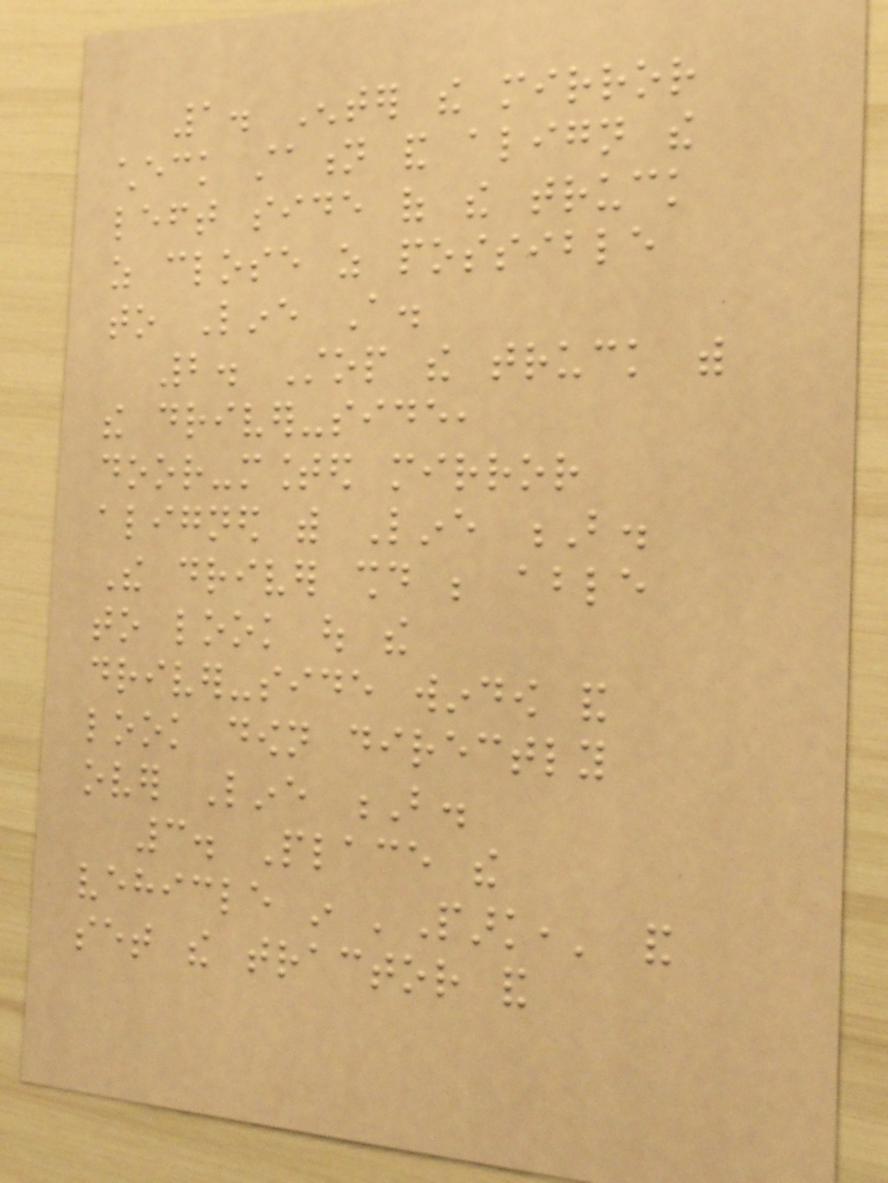1. Enter the mirror
check station and align the
left side of the truck
as close as possible
to Line A.
2. Stop the truck with
the driver-side,
door-mounted mirror
aligned with Line B.
The driver should be able
to look out the
driver-side window and
look down directly
over Line B.
3. Place the
vehicle in 'Park,' and
set the tractor and
